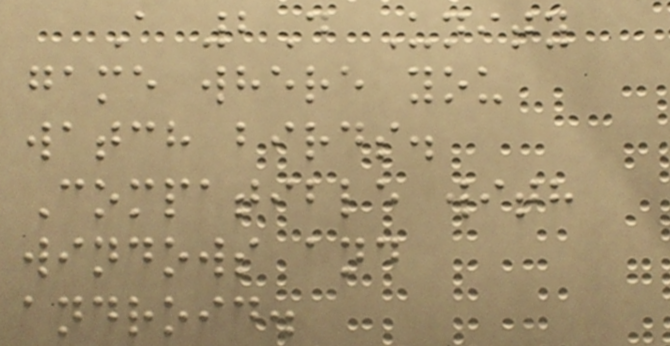A 2D Unity
game where you
watch birds.
Compatible with
windows and
android.
